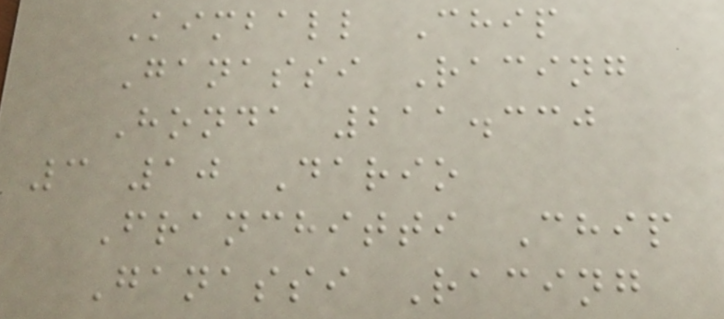Kimball Chip
Ganassi Racing
Honda 211.330
3 10 Dario
Franchitti Chip
Ganassi Racing
